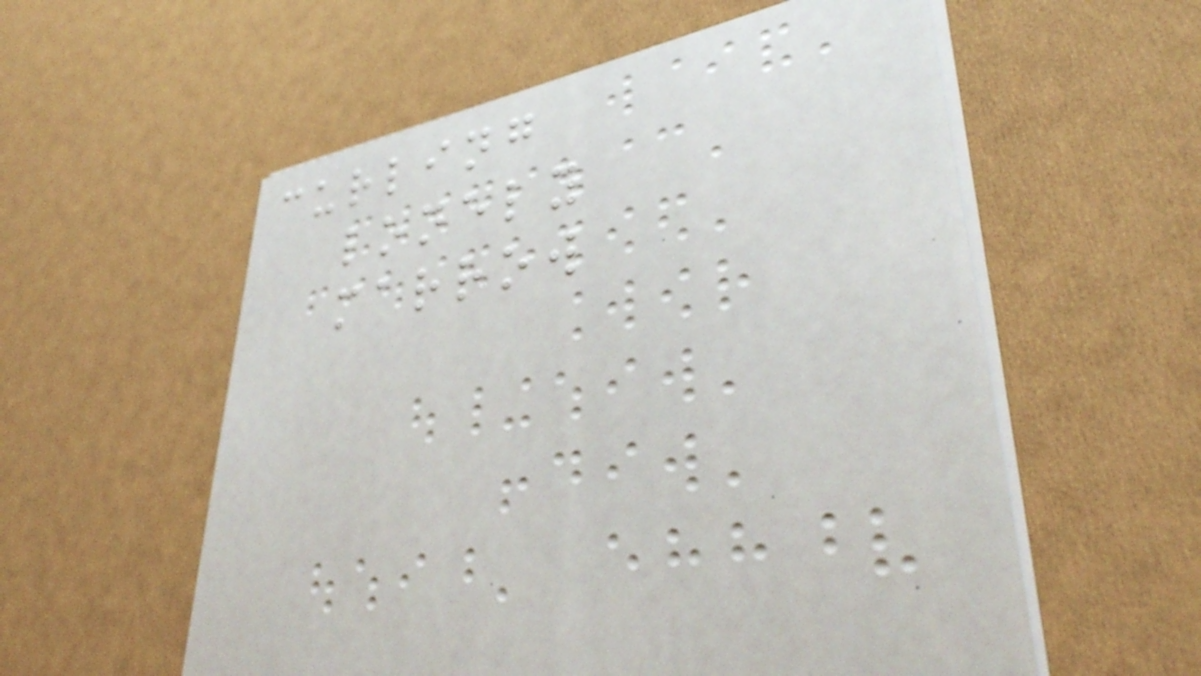curling
lonely
marrow
